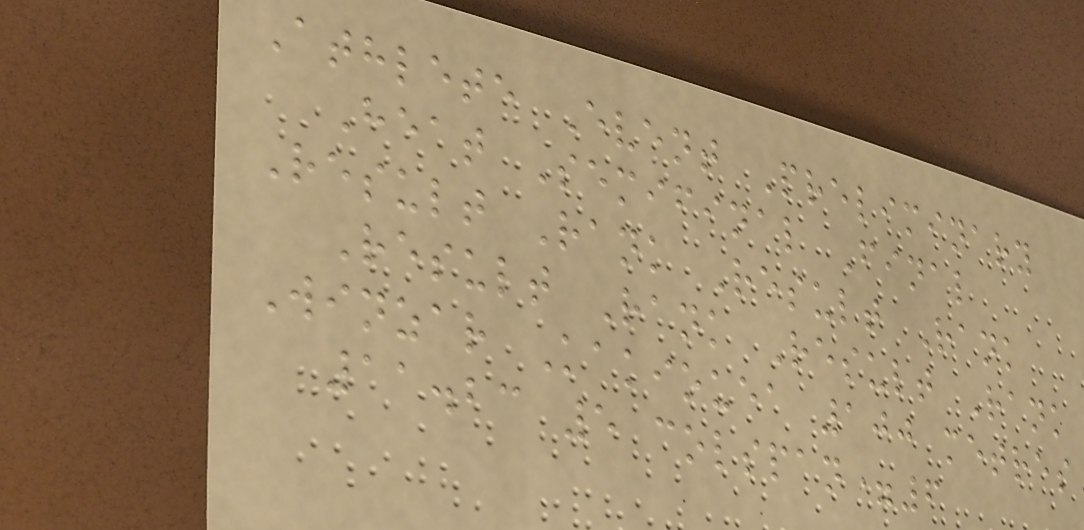Athlete Event Preliminary
Heat Semifinal Final
Result Rank Result Rank
Result Rank Result Rank
Winzar Kakiouea 100 metres
11.23 5 colspan=6
